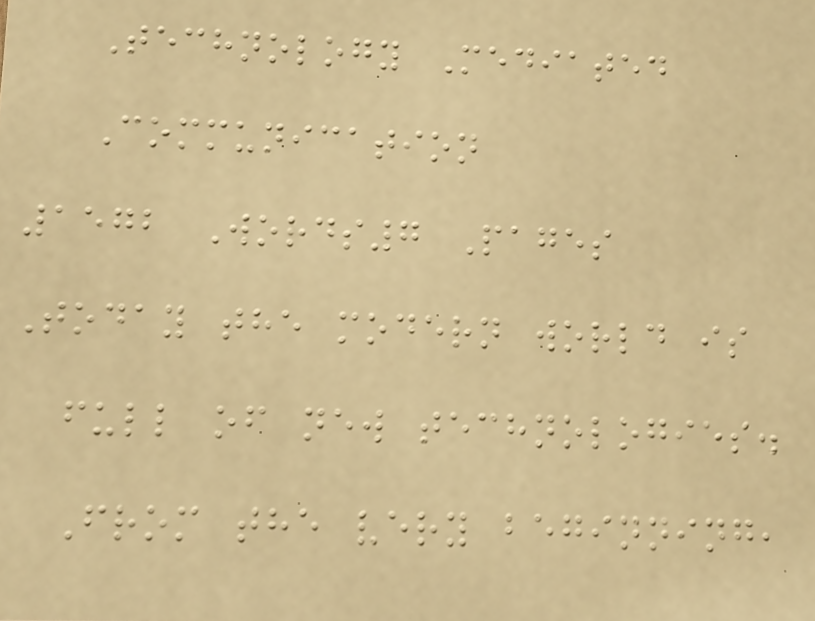Technology Mediated
Communication
1572 Words7 Pages
Today the modern world is
full of new technologies.
From the very beginning,
